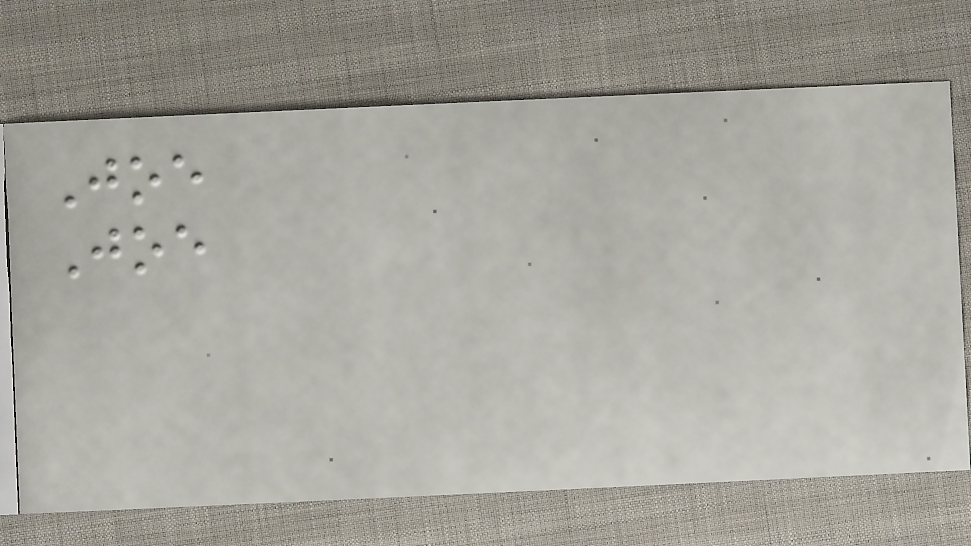Joe
Joe
